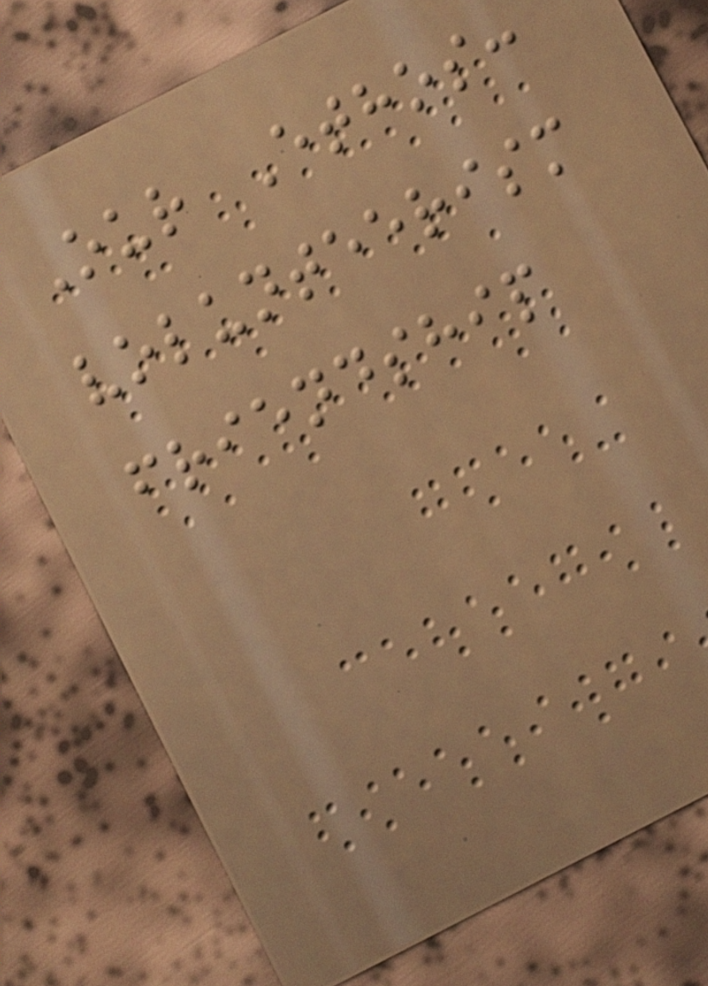Our Ethos:
volunteerism
friendship
